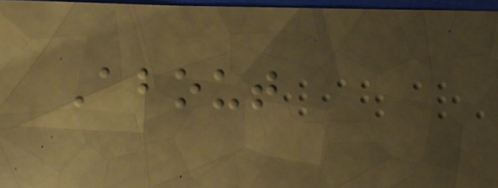About
